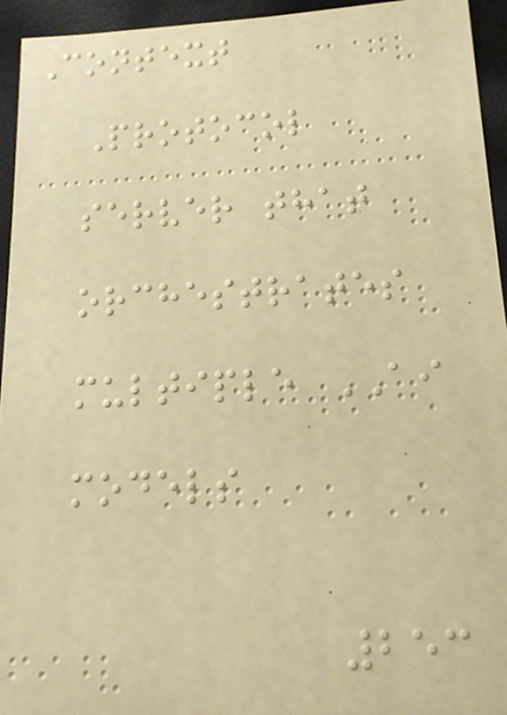Context
Protocol
server that
orchestrates
multiple AI
models
253
